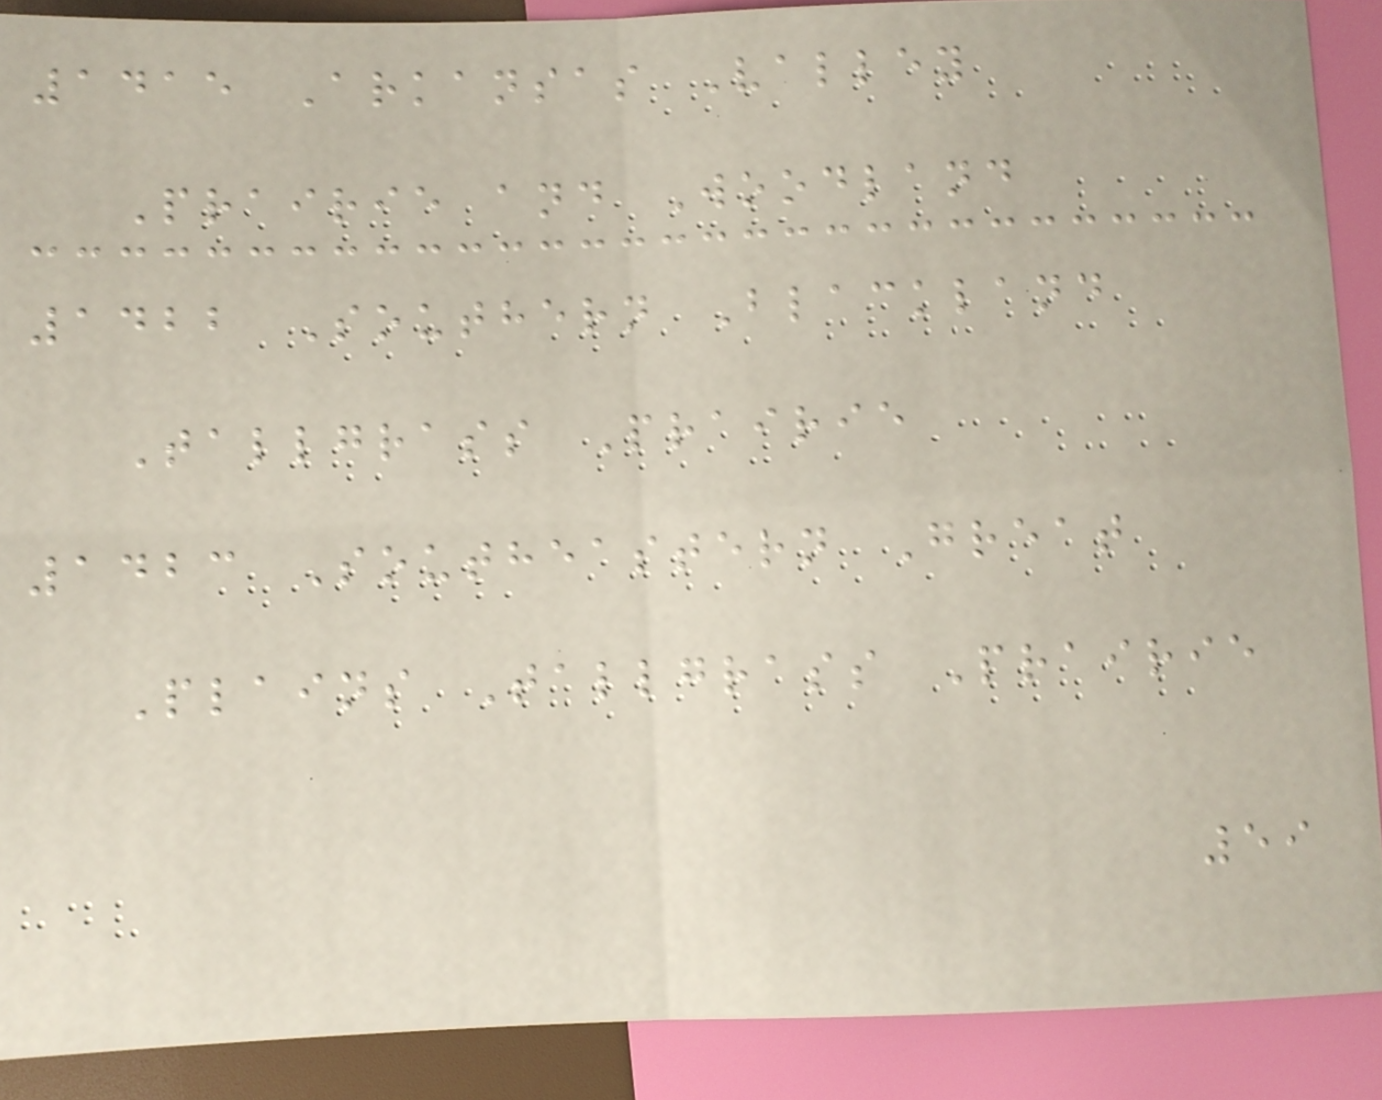1415 Arkansas Valley
Prairie and Woodland
1422 Southern Blackland
Tallgrass Prairie
1423 Southeastern Great
Plains Tallgrass Prairie
59
